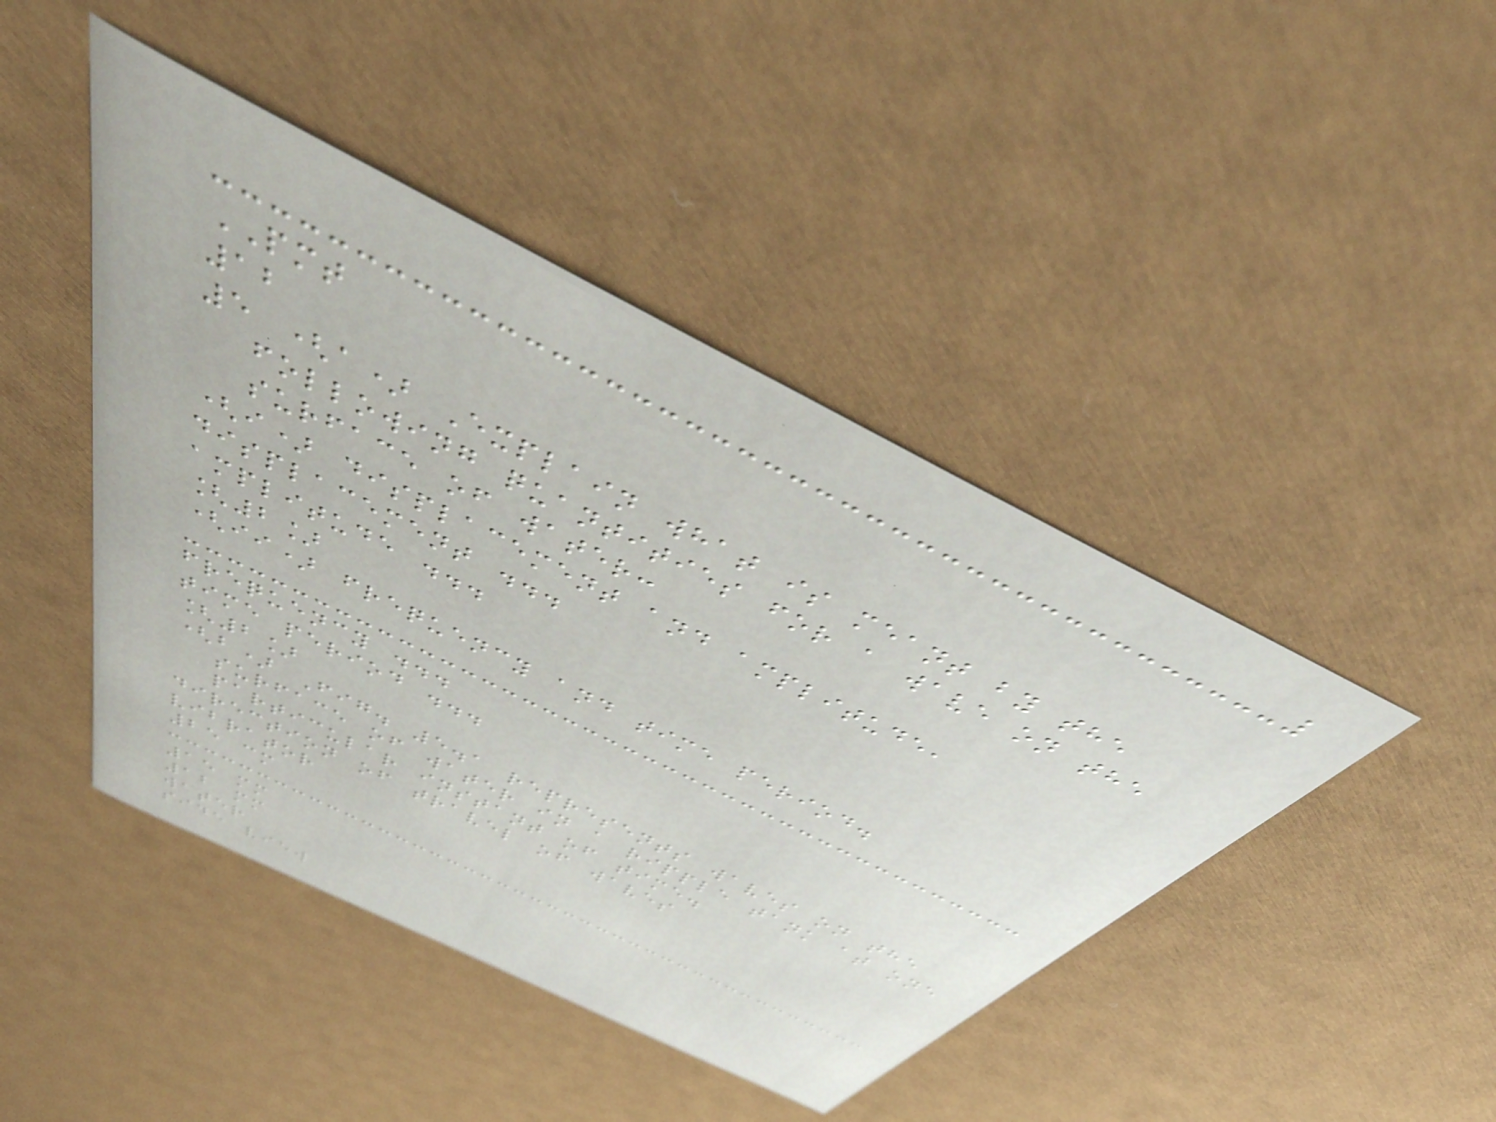PMT
12
5 (a) Explain what is meant by the
following quantities for a wave on the
surface of water:
(i) displacement and amplitude,
displacement ...
amplitude ...
[2]
(ii) frequency and time period.
frequency ...
time period ...
[2]
(b) Fig. 5.1 represents waves on the
surface of water in a ripple tank at one
particular instant of time.
direction of travel of waves
vibrator
25 cm
15 mm
12 mm
water
side view
